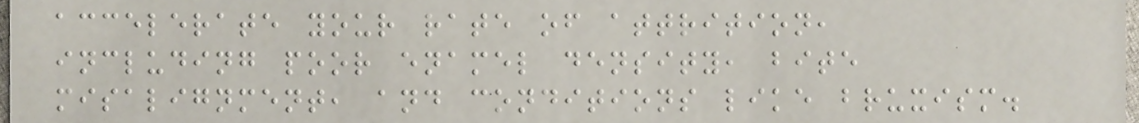accelerate your rate of attrition,
including poor enamel density, bite
misalignment, and conditions like bruxism.
